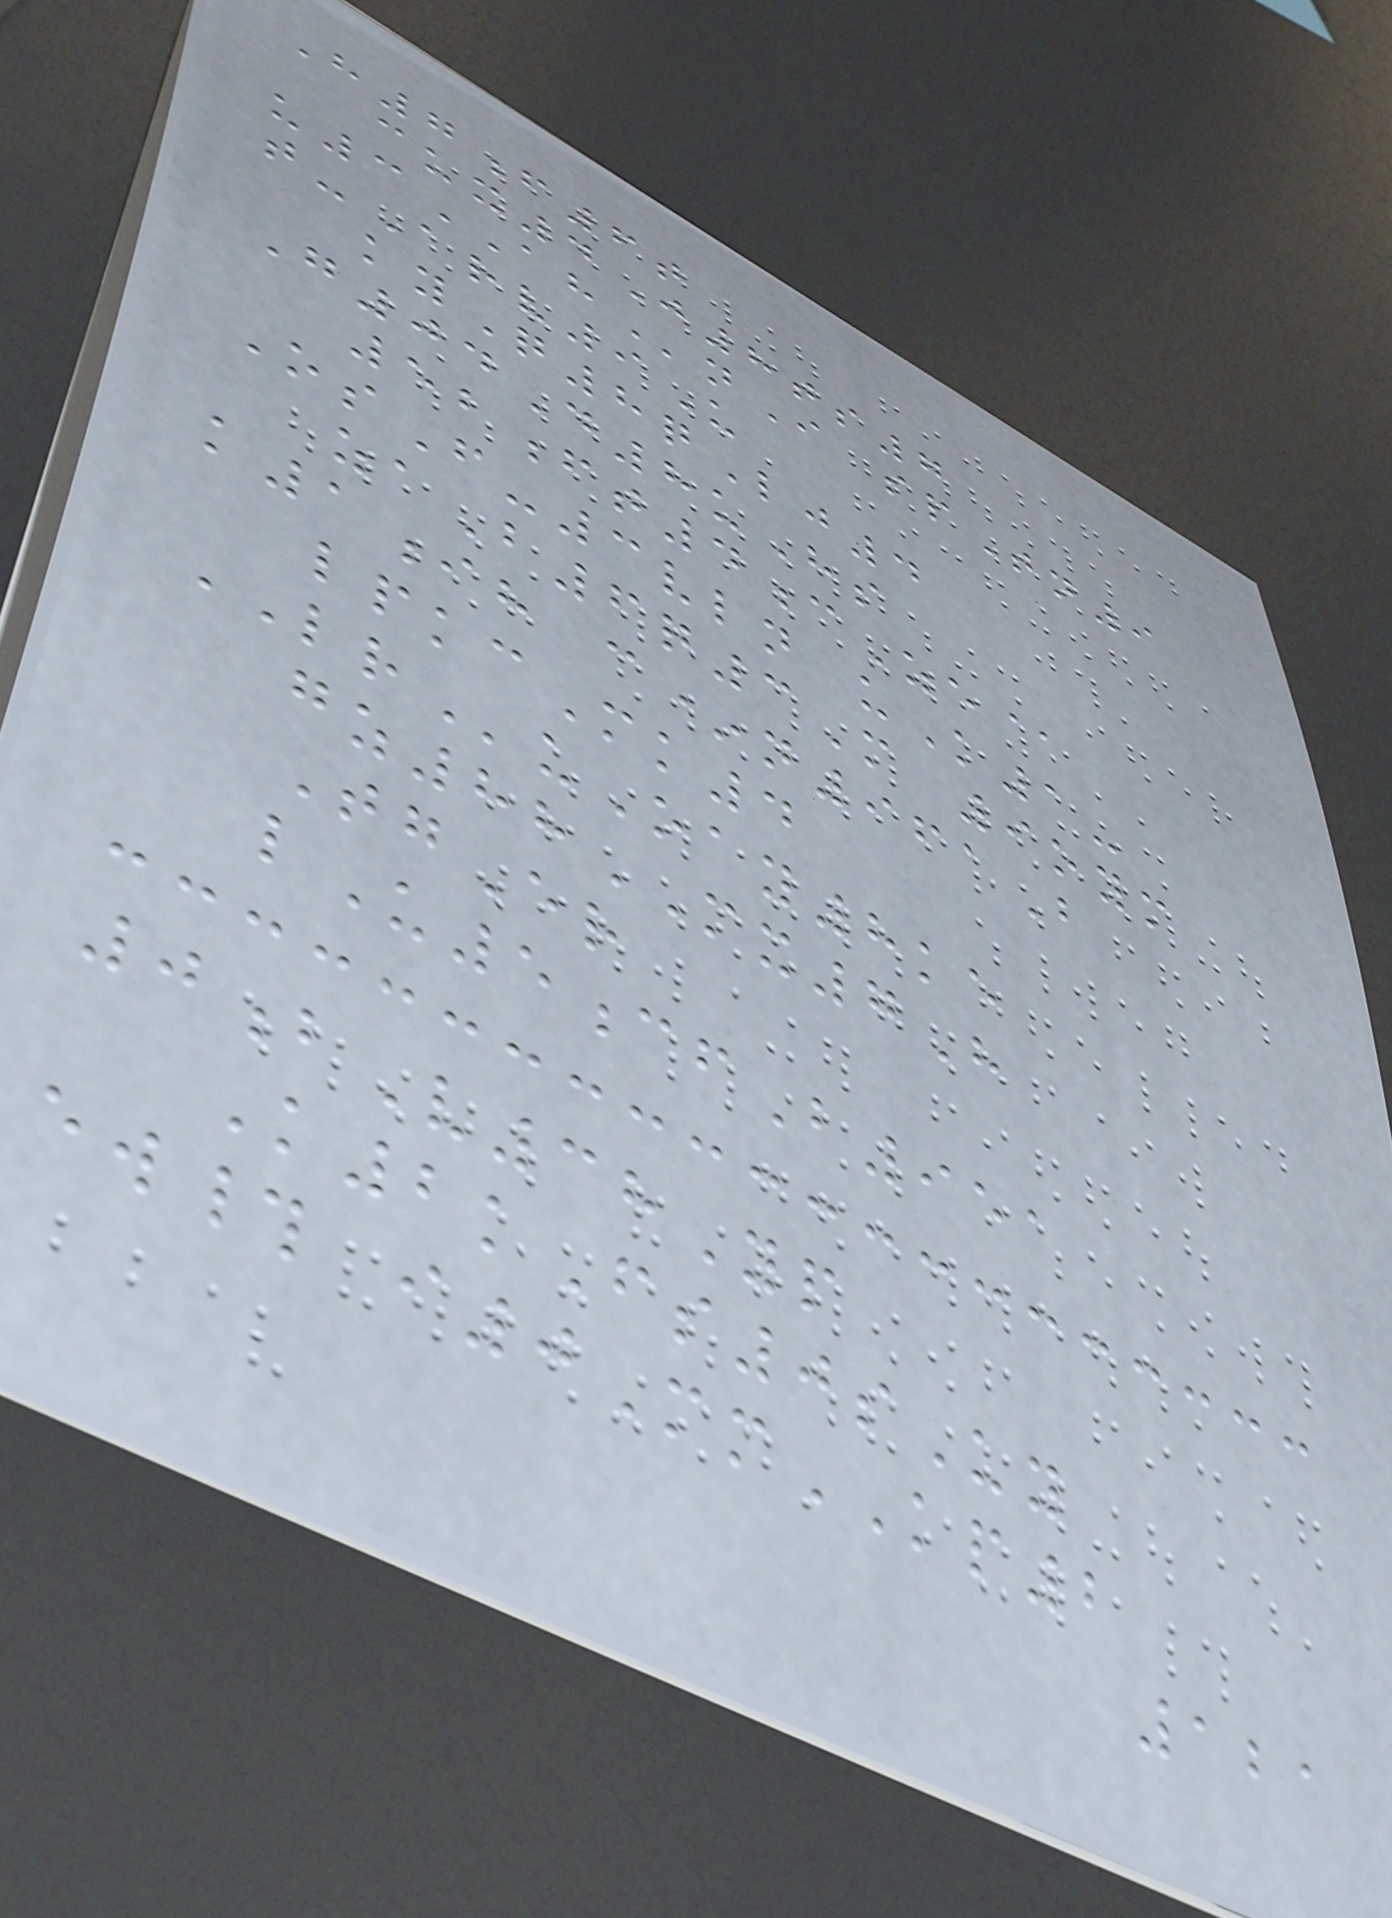H7f6t
cux4J8ts7
u3AHnI spTn9
t-Arv9U
kyQ8qLj4
G04D8uHs
52ft4cZe@
OsF-3vln uK1-
zaB6q3M 9oym
k1ih c*n961B
lpkcMk4
LRuOay8ke
gz88MX7H
TgEr
lU5cfB951
0bV38Yp
K2kFs0sUy
ew# i0MmKP2
121
